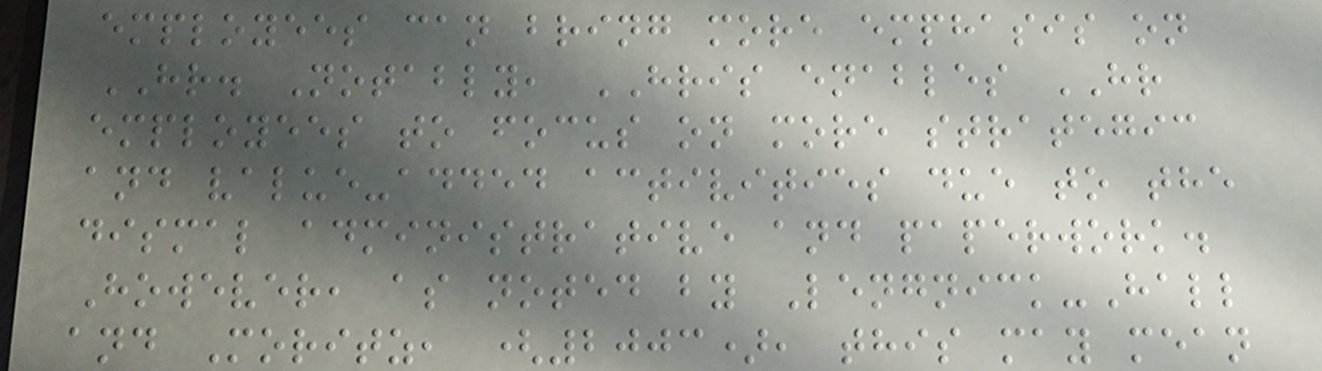employees can bring more emphasis on
HR. Notably, HRIS enables HR
employees to focus on more strategic
and value-added activities due to the
dismal administrative and paperwork.
However, as noted by Lengnick-Hall
and Moritz, (2003), this may mean
